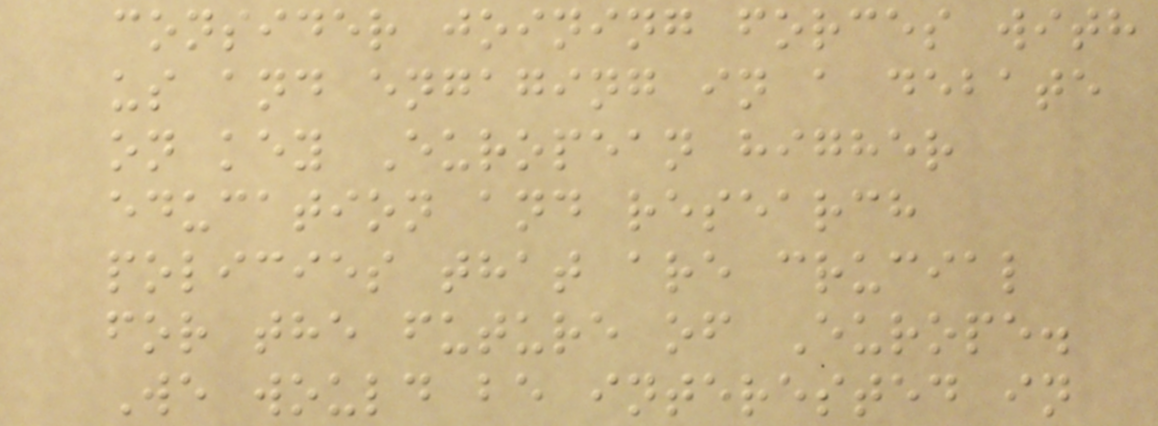consider joining forces with
us and engaging in a debate
on key European higher
education and research
policies that are crucial
for the future of Europe.
We would be interested in
